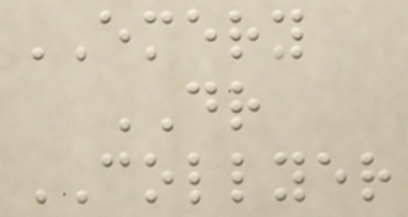EMERY
DR
COLLYER
